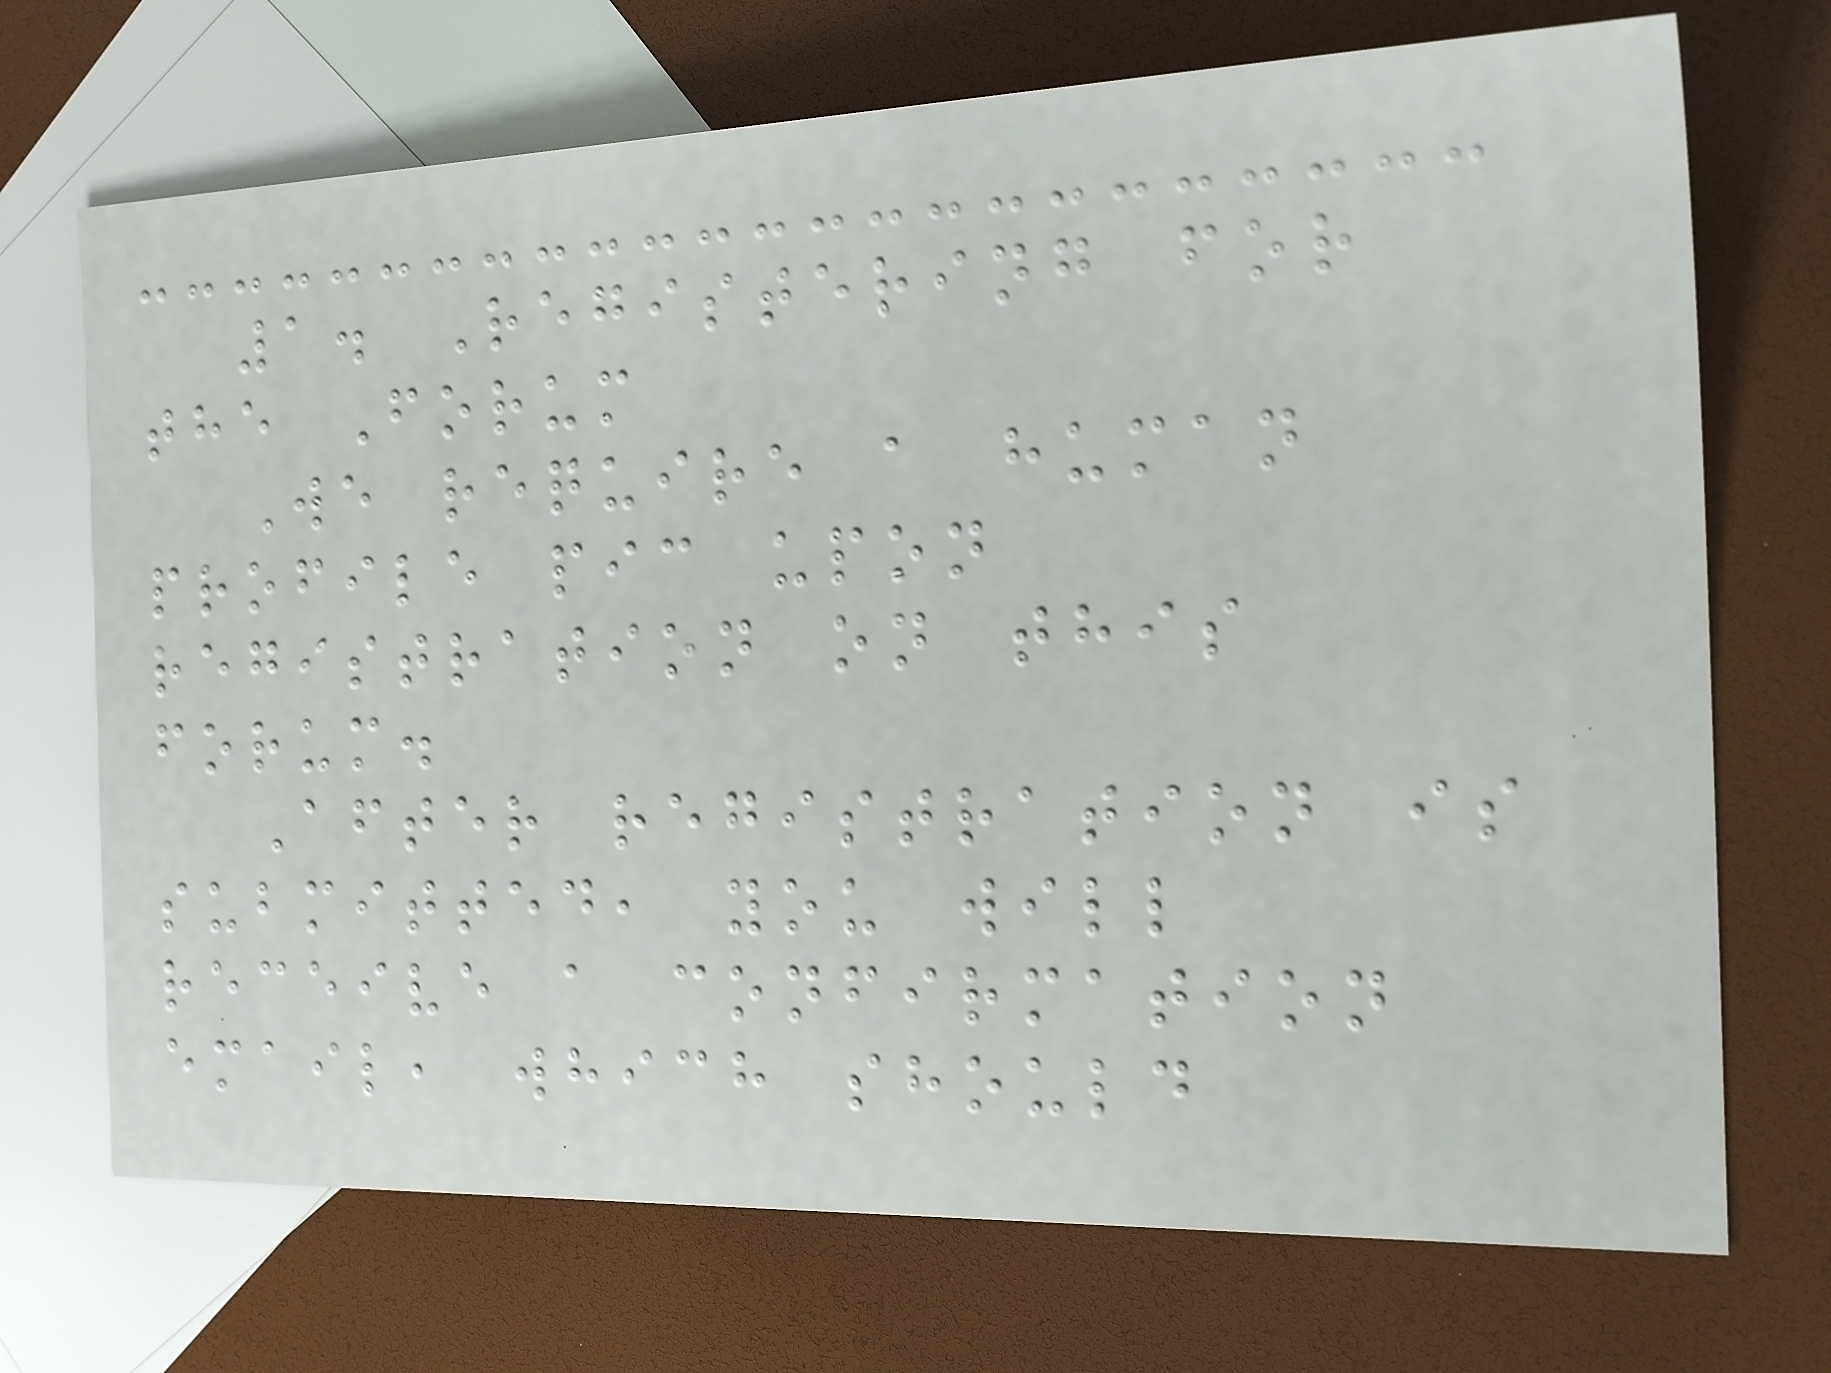1. Registering for
the Forum
We require a human
profile pic upon
registration on this
forum.
After registration is
submitted, you will
receive a confirmation
email, which should
